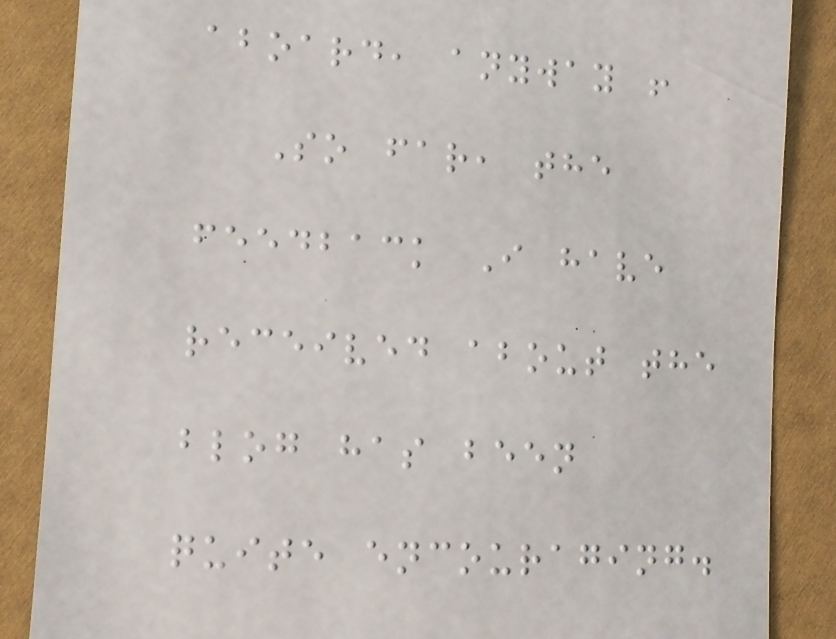aboard, anyway !
So far, the
feedback I have
received about the
blog has been
quite encouraging.
